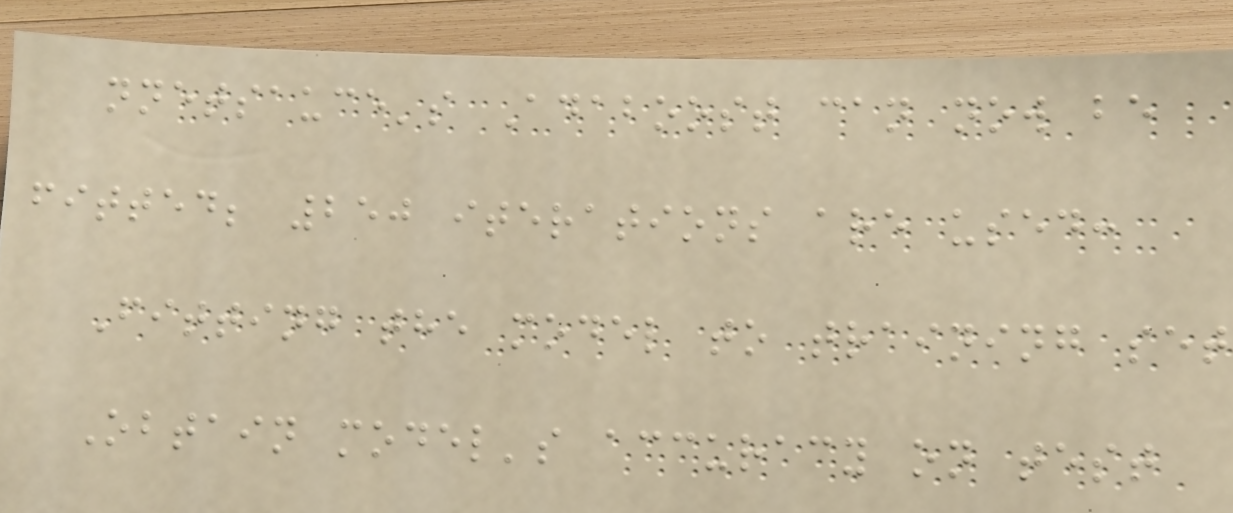nnetsauce's Adaboost can now be
fitted; 250 iterations are used:
Fitting the model to training set
Obtain model's accuracy on test
